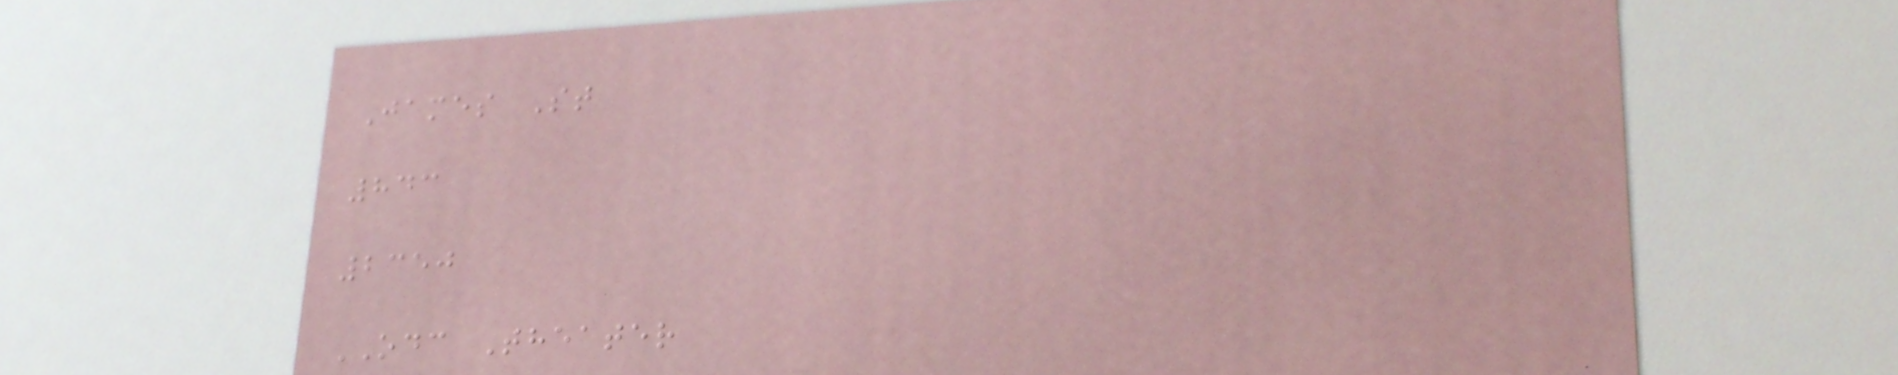James St
843
2350
ODC Theater
